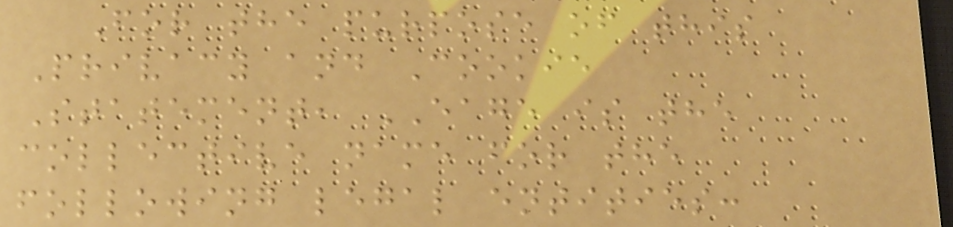For the purpose of this
Privacy and Cookie
Statement, EAGE is the
collective name for the
following legal entities:
